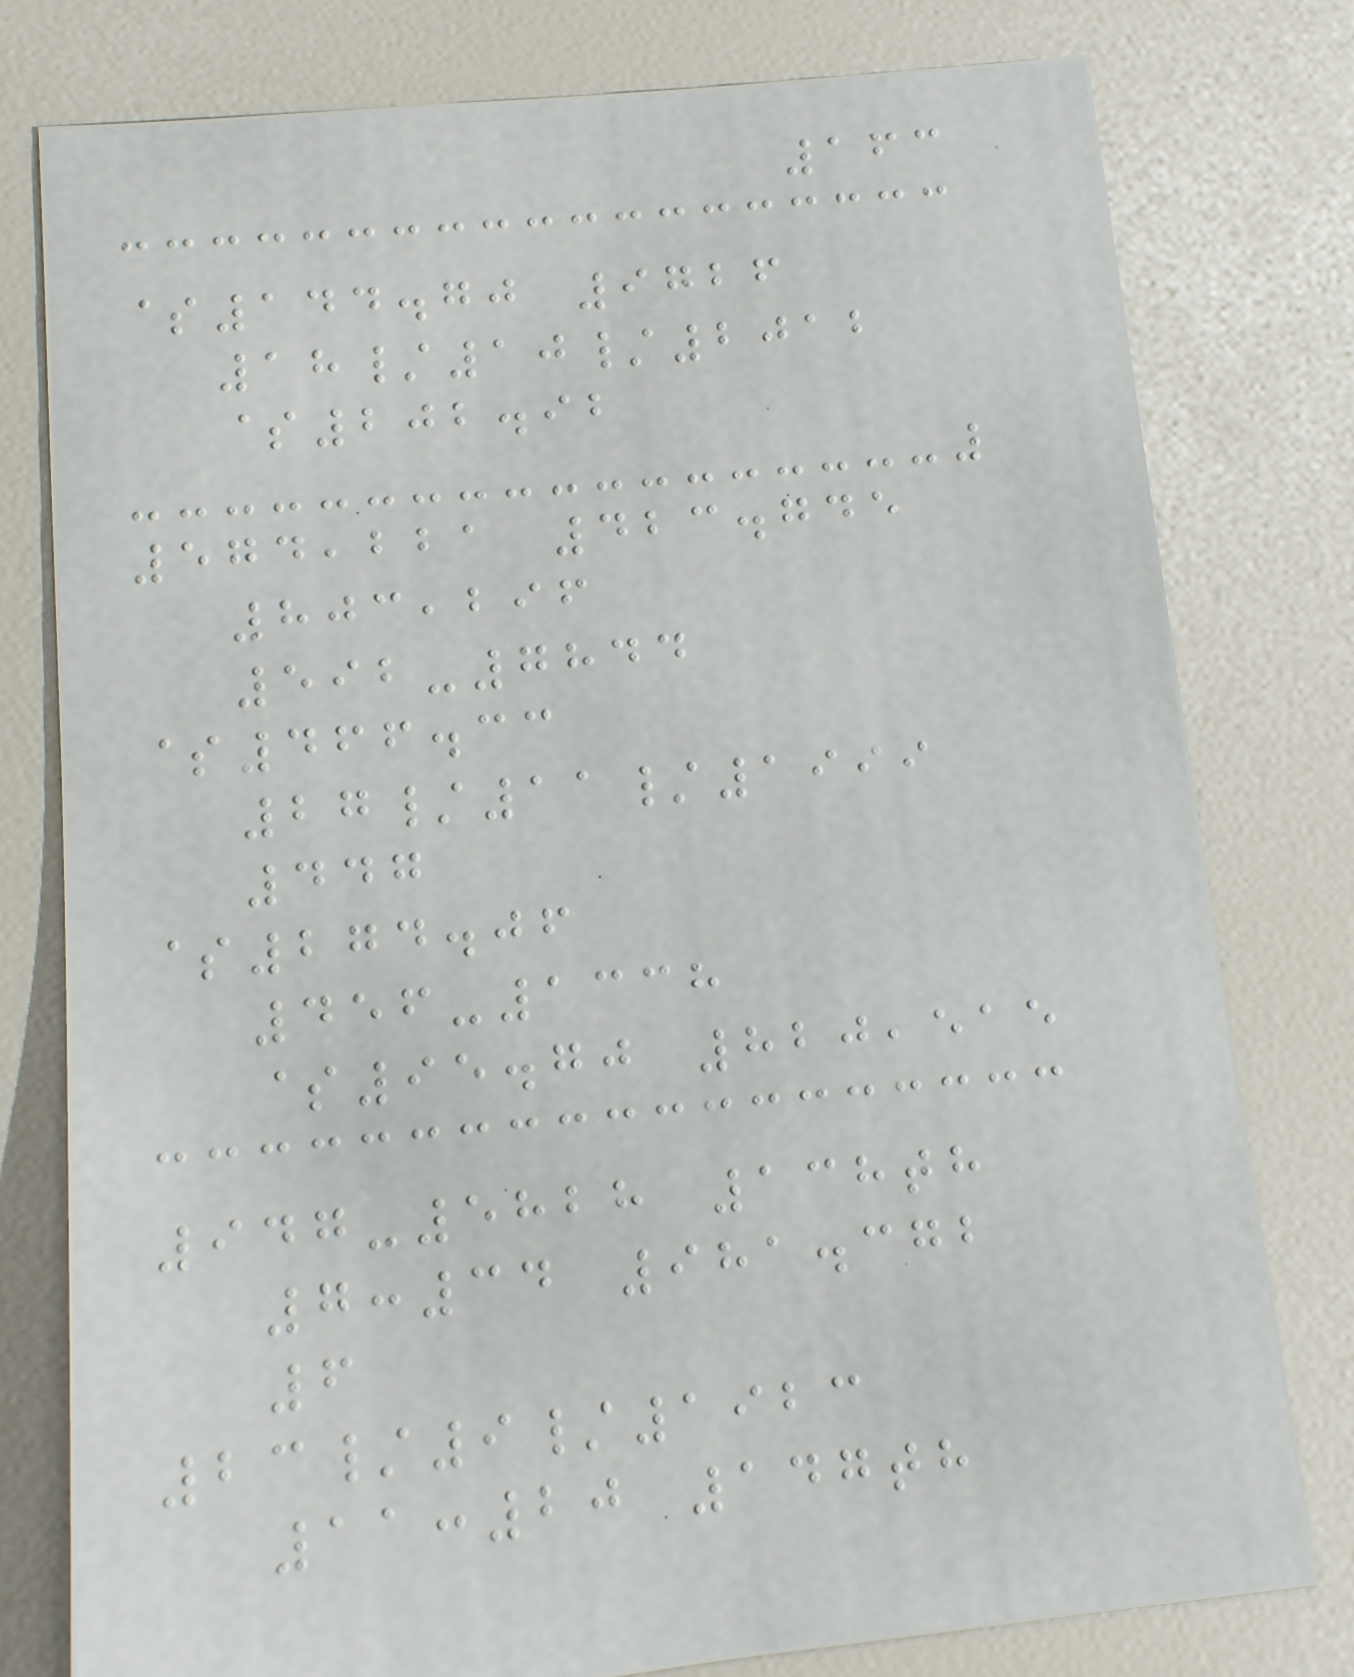163
$144.70 9726
18/10/2012
$202.92
574,221 423.745
803,296
592-7844
$466.33
27/11/1999
447
$274.06
456-1338
$95.70 820,515
947-5828 138th
7:34 981.372
6
23/9/1923
11:20 147th
